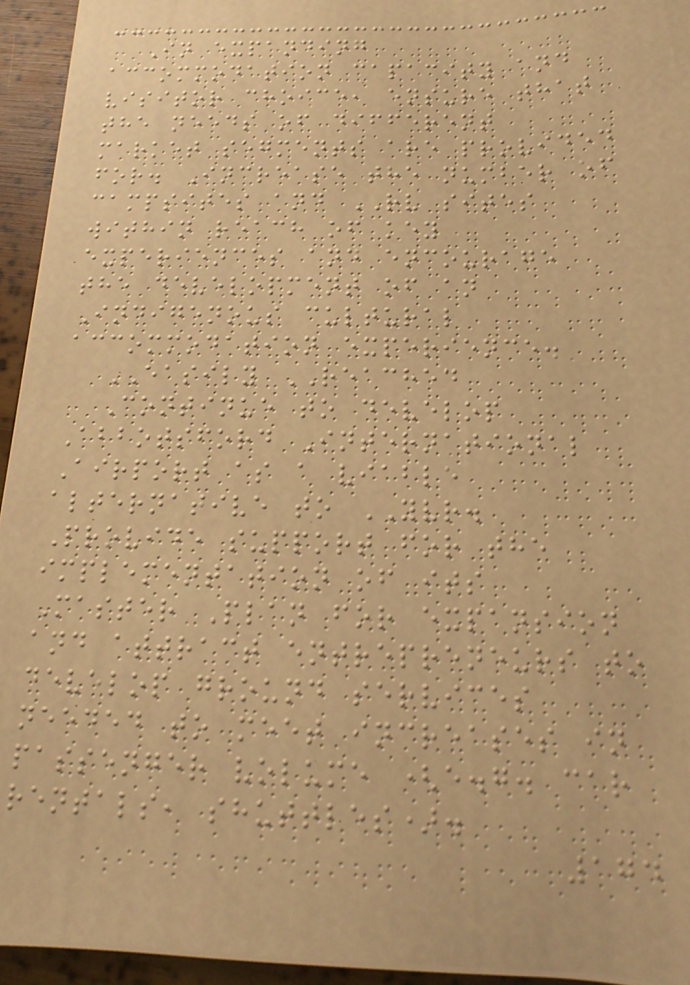In expanding
accommodation capacity and
visitor choice, ensure that
the needs of different
market segments are provided
for. Increase the number of
campsites and RV sites
within reach of key
experiences and encourage
the development of an
Indigenous cultural
accommodation experience.
EASILY REACHED
Continue to develop
Abbotsford International
Airport as a viable
alternative to YVR.
Provide support for the
implementation of its
Master Plan for expansion
and attract entrepreneurs to
develop ground services
needed to meet increases in
passenger volume (e.g. car
rentals, shuttles).
174
